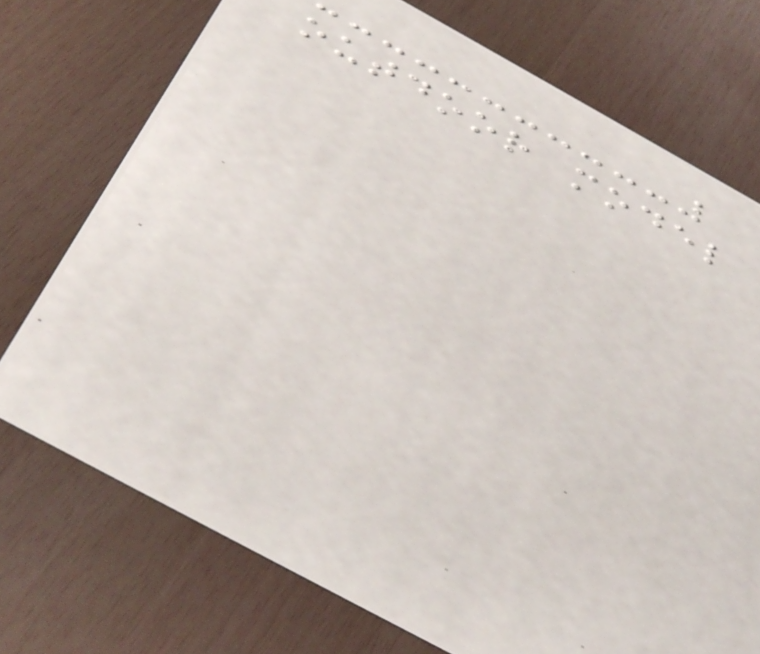outdoor model
